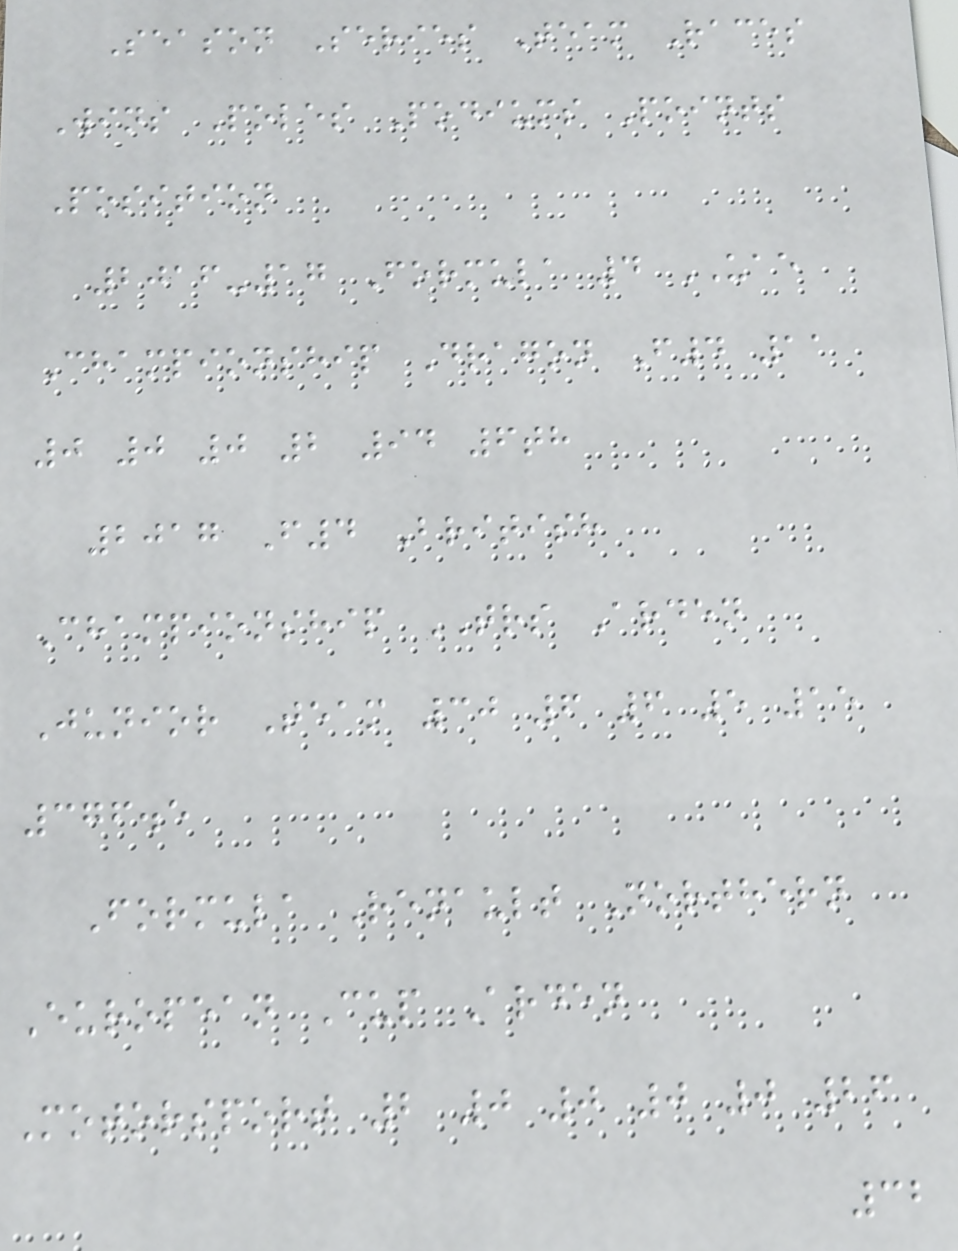Season Series Team Races
Wins Poles Podiums Points
Position
2016-17 Formula 4 UAE
Championship Dragon F4 11
0 0 0 2 94 6th
2017 F4 British
Championship TRS Arden
Junior Team 30 6 6 5 15
376.5
Formula Renault Northern
European Cup Arden
Motorsport 2 0 0 0 0 26
32
